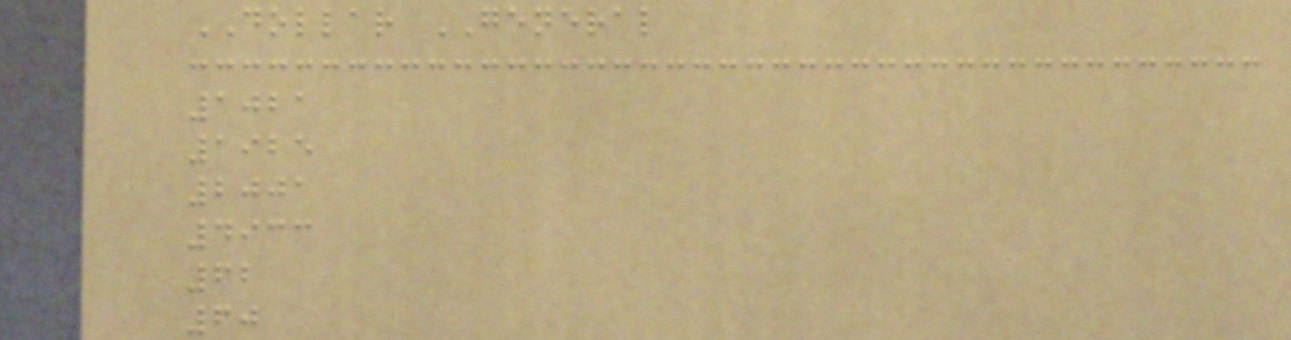DOLLAR GENERAL
1021
1925
2001
4933
62
60
